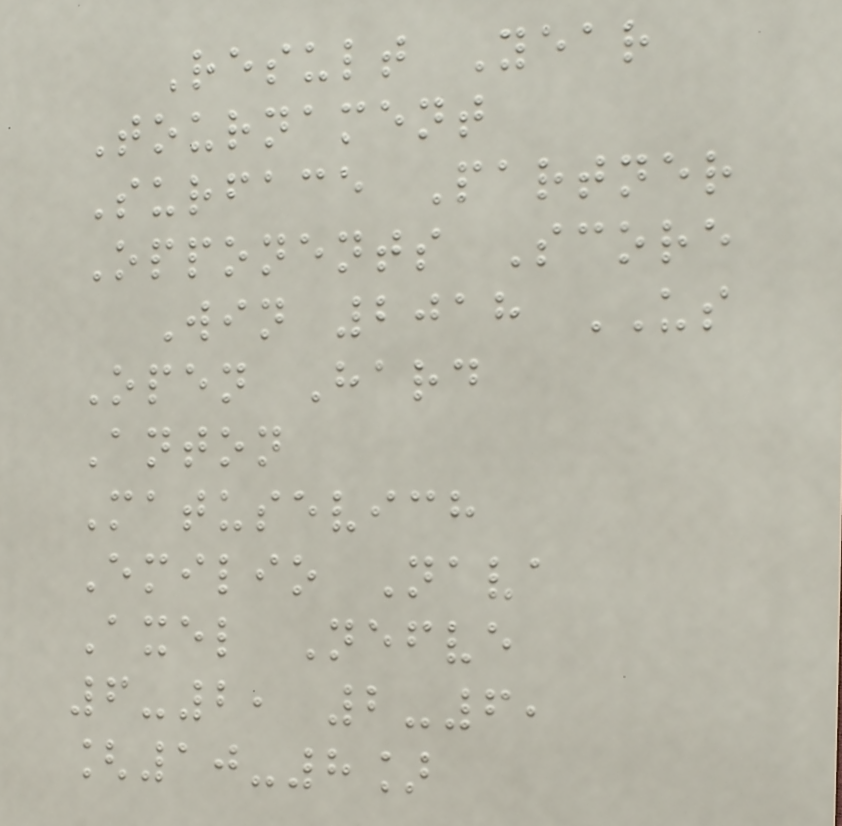Result Year
Tournament
Surface Partner
Opponents Score
Win 2018 US
Open Hard
Anton
Matusevich
Emilio Nava
Axel Nefve
6-2, 2-6,
[10-8]
